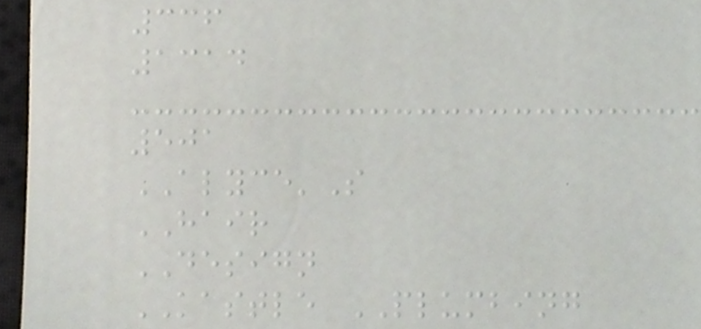336
1314
501
ALYCE'S
HAIR
DESIGN
KASTLE PLUMBING
